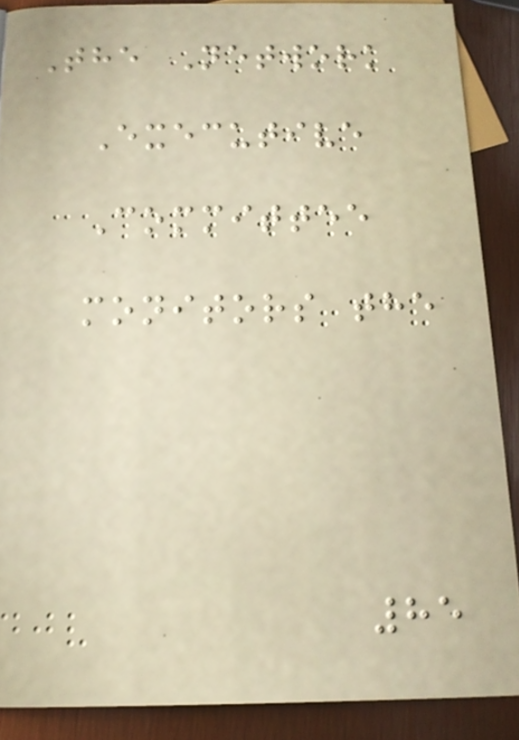The Network
Executive
Committee
monitors the
85
